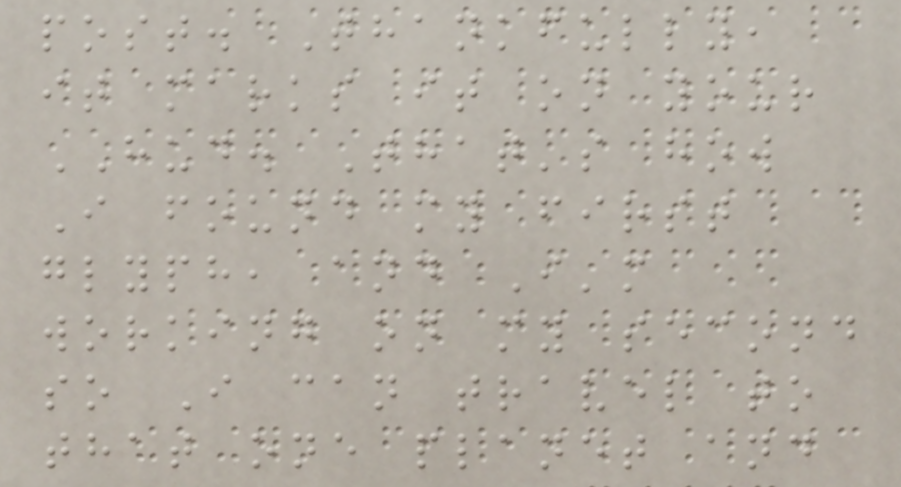post. Thankfully,
it marks it on your
HUD. That's how
I found my first
glyph, and I'm
working on my second
so I can travel to
that one planet and
